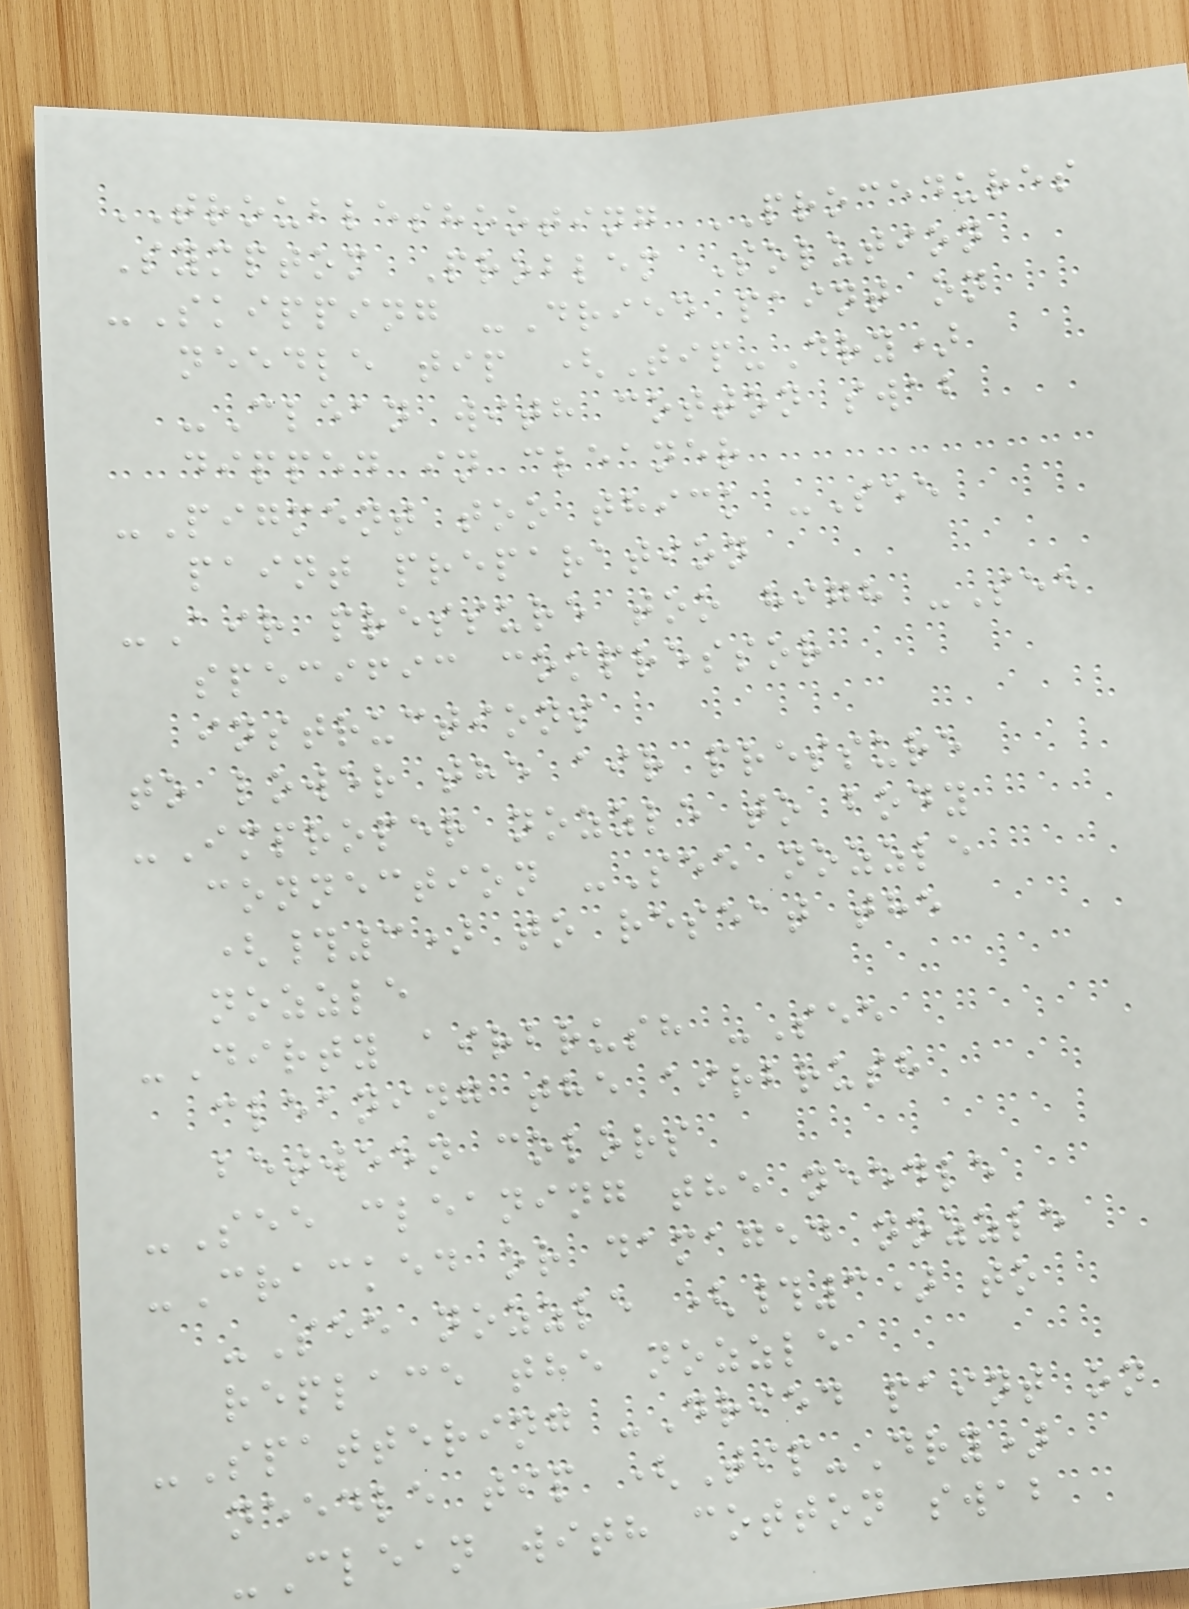TROUBLESHOOTING PROCEDURES
Symptom Problem Solution
-Skipping -Dried paint on
needle tip (Tip-Dry)
-Clean with cotton swab
dipped in cleaner
-Pigment too thick -See
paint preparation
-Air pressure too high -See
specific compressor
instructions
to lower the air pressure
-Improper nozzle to body
connection -See nozzle
(#3) to reseat the
nozzle
-Dirty airbrush -See
cleaning the airbrush
between colors
-See cleaning the needle
-Cracked or damaged nozzle
-See nozzle (#3) to
replace the nozzle
-Spattering -Dried paint on
needle tip (Tip-Dry)
-Clean with cotton swab
